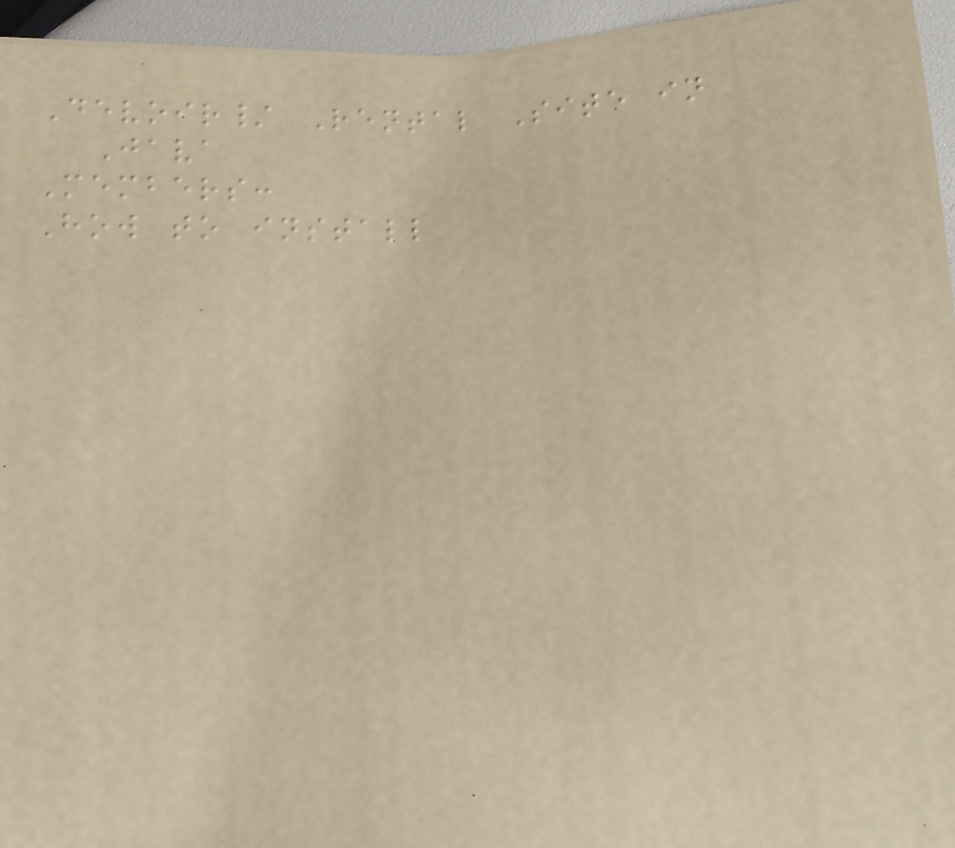Devoir/ Rental Site in
Java
Members:
How to install
